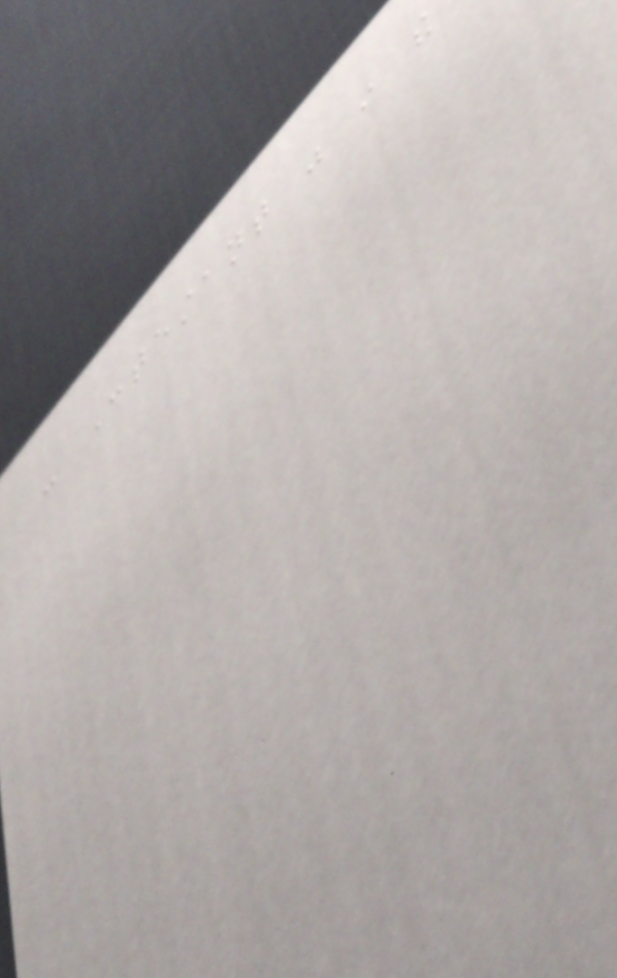- Contestant was in the
